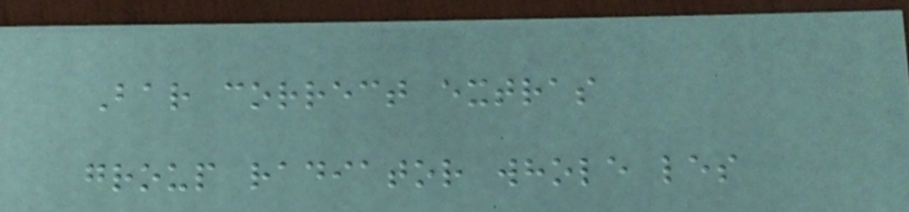Bar correct extras
group radiator whole les
